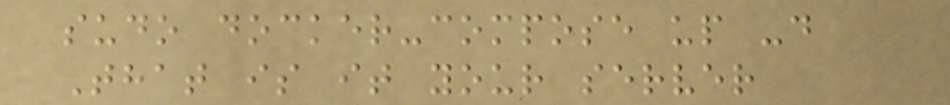sudo docker-compose up -d
That is it your server
